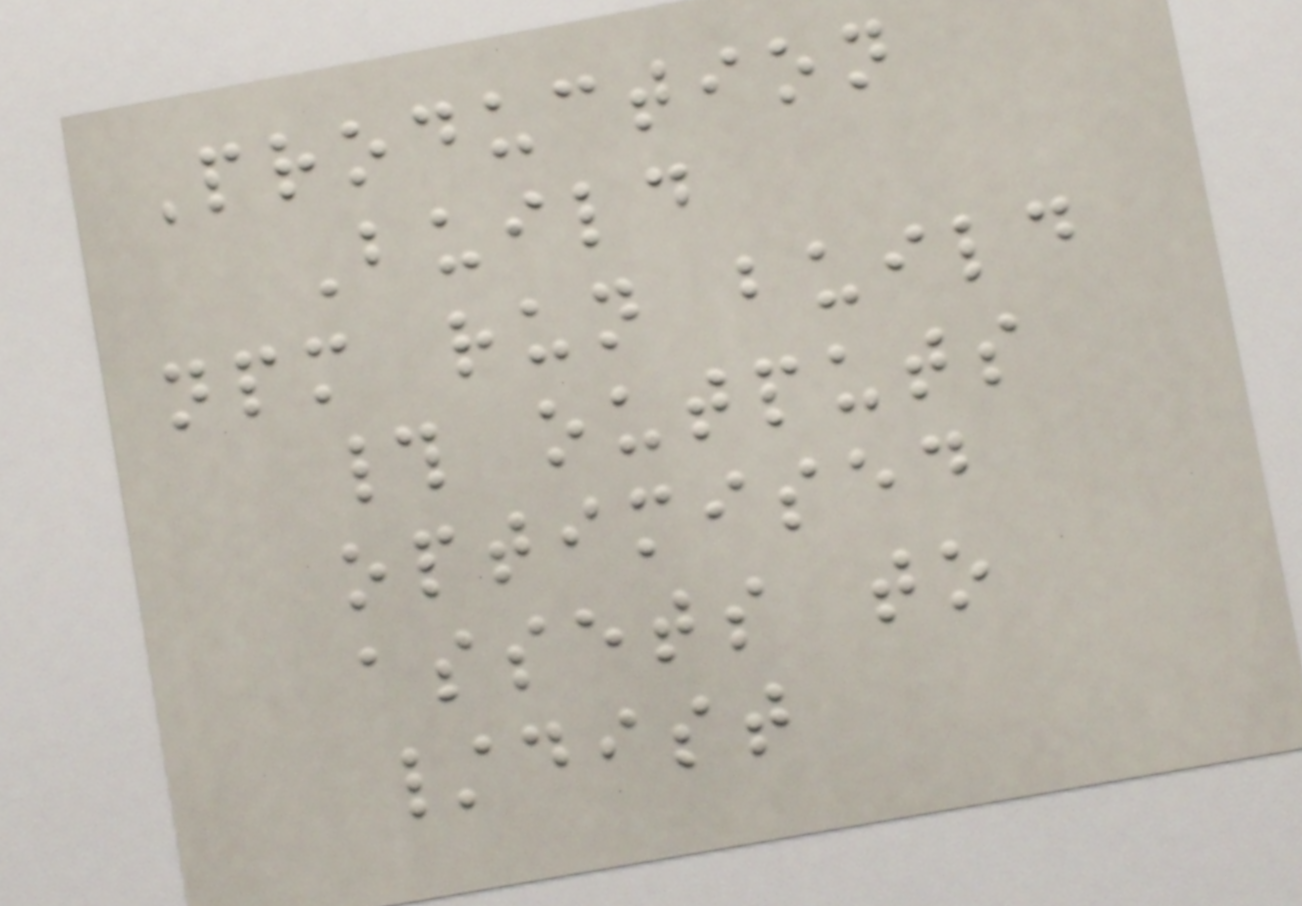Production
Build
npm run build
# outputs
optimised
assets to
/dist
